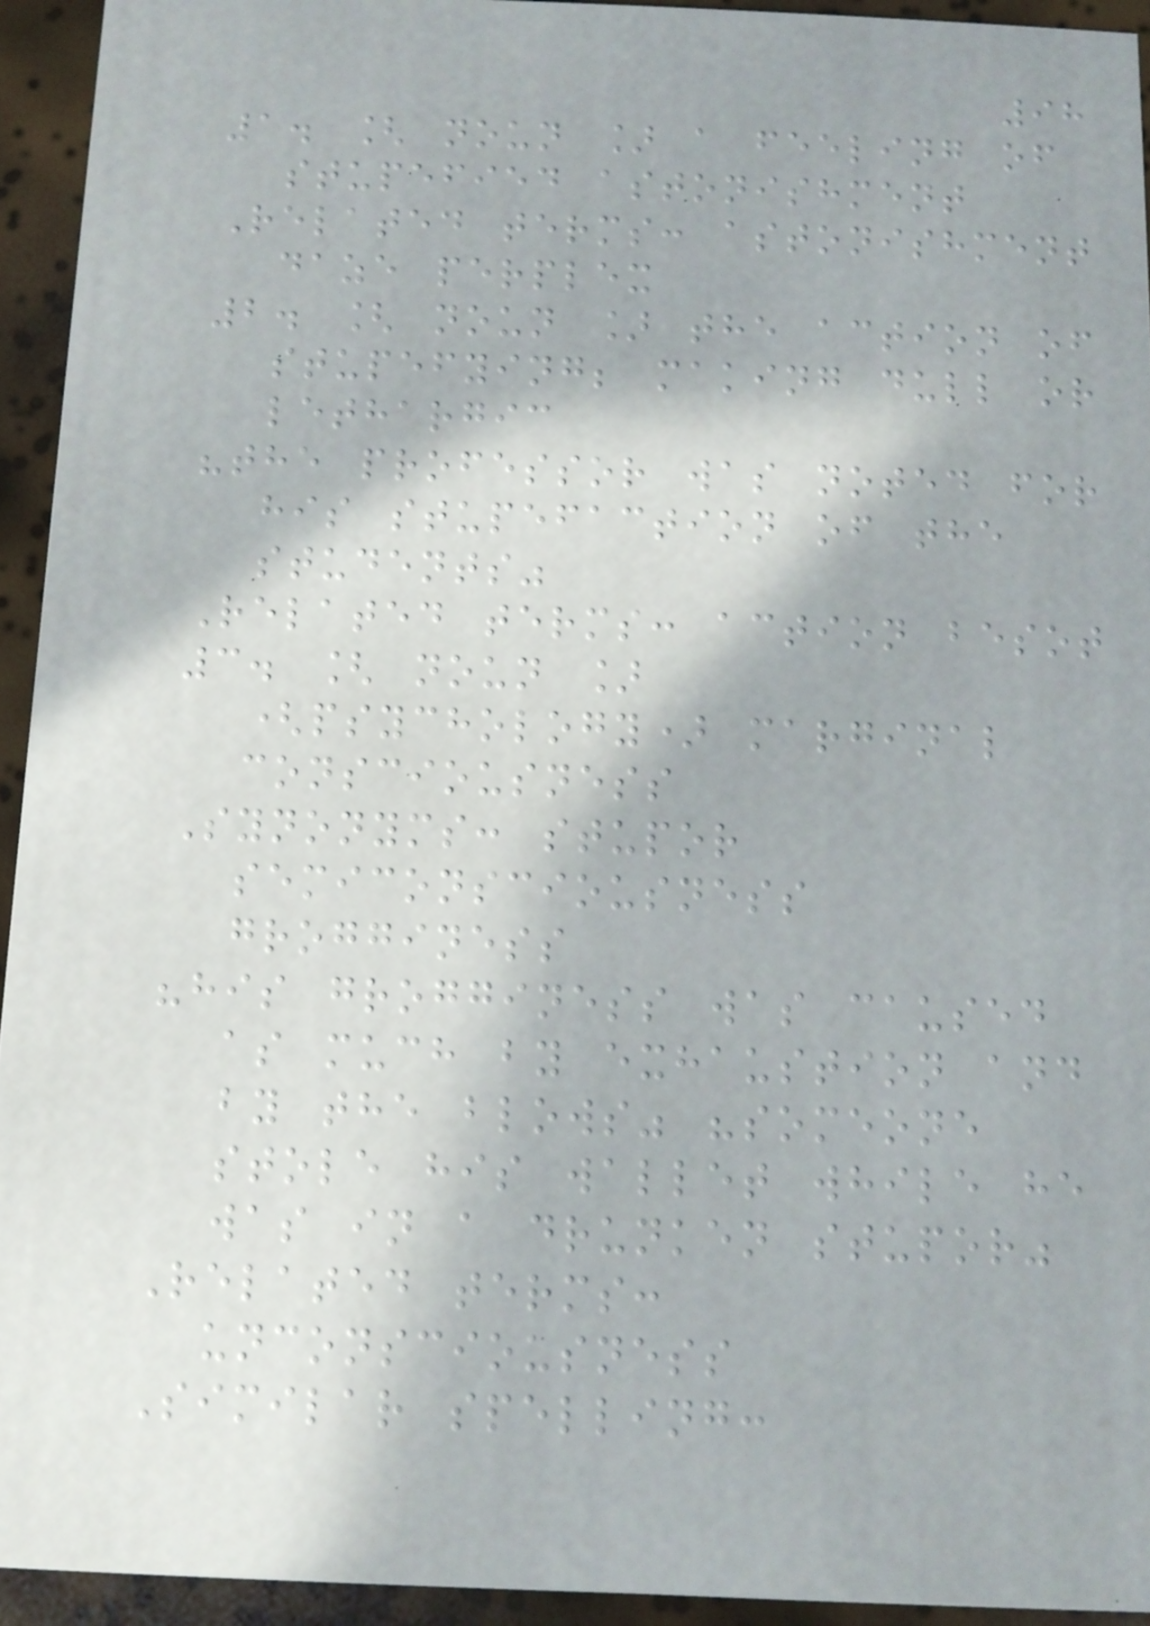98
1. [ noun ] a feeling of
stupefied astonishment
Related terms: astonishment
daze perplex
2. [ noun ] the action of
stupefying; making dull or
lethargic
"the professor was noted for
his stupefaction of the
students"
Related terms: action besot
3. [ noun ]
(psychology) marginal
consciousness
Synonyms: stupor
semiconsciousness
grogginess
"his grogginess was caused
as much by exhaustion and
by the blows" "someone
stole his wallet while he
was in a drunken stupor"
Related terms:
unconsciousness
Similar spelling:
